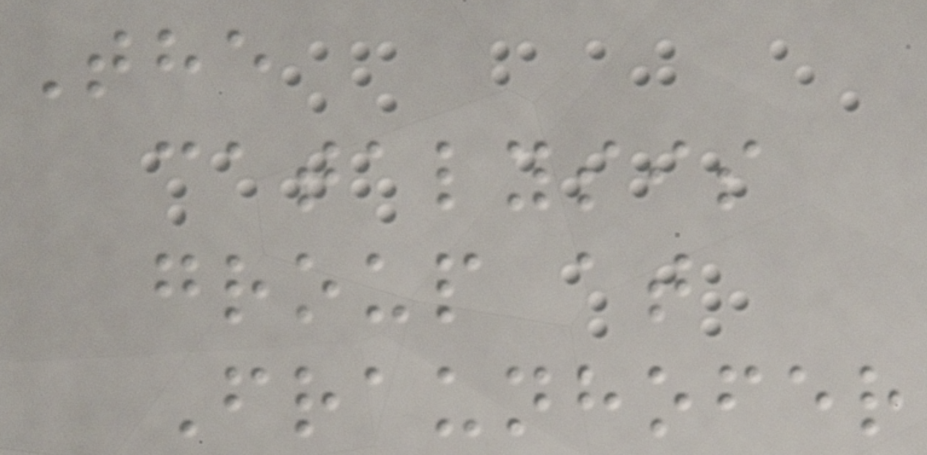The
catalysis
group at
Fraunhofer
